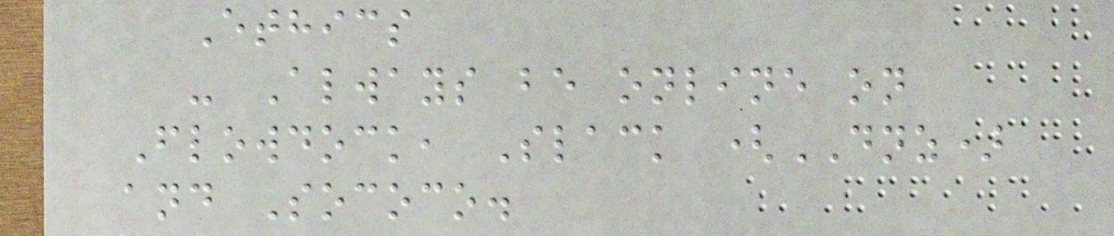Ethics
- Always be online on
Flowdock, Slack (DNZ)
and Sococo.
